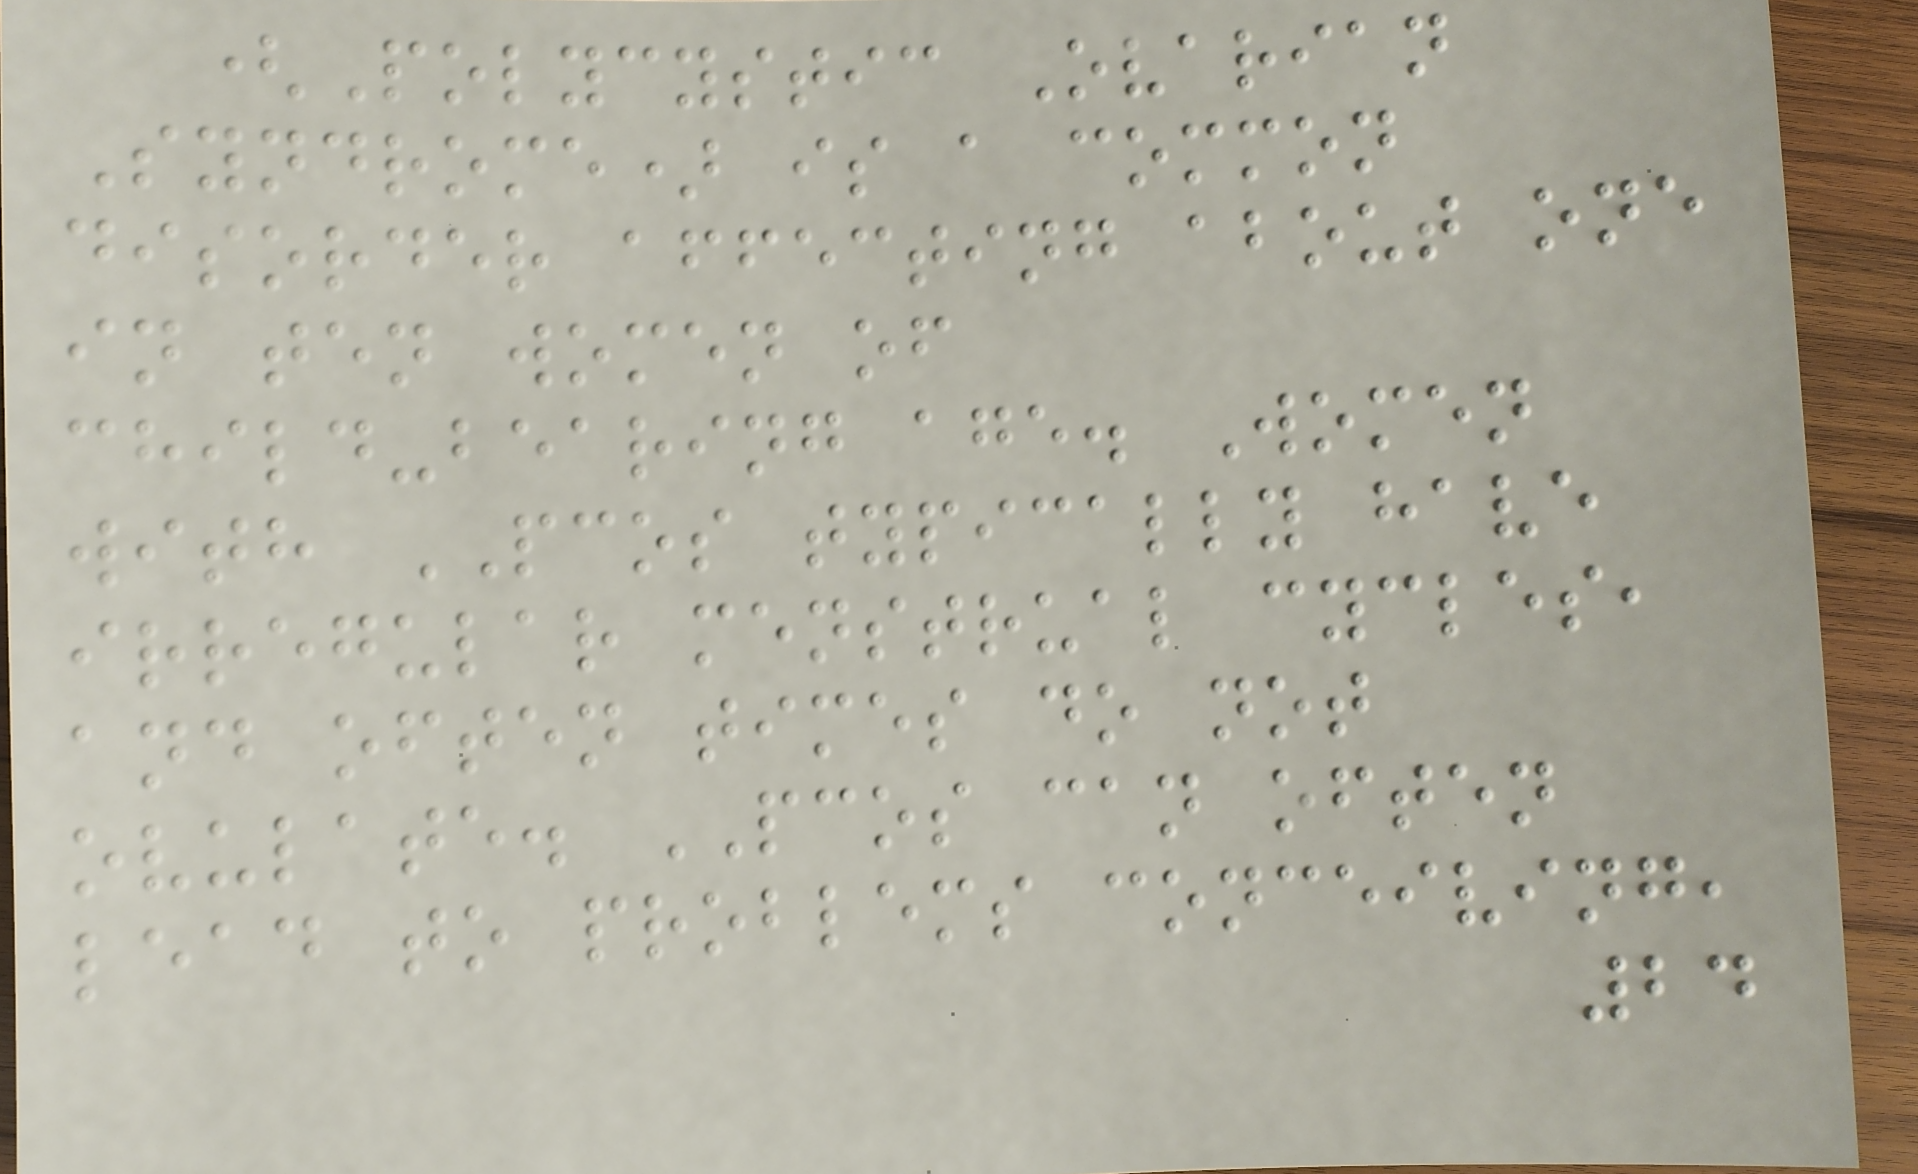(Polycystic Ovarian
Syndrome) is a common
disorder affecting about one
in ten women of
child-bearing age. Women
with PCOS typically have
irregular menstrual cycles,
and often times do not
ovulate. PCOS can often
lead to problems conceiving,
24
